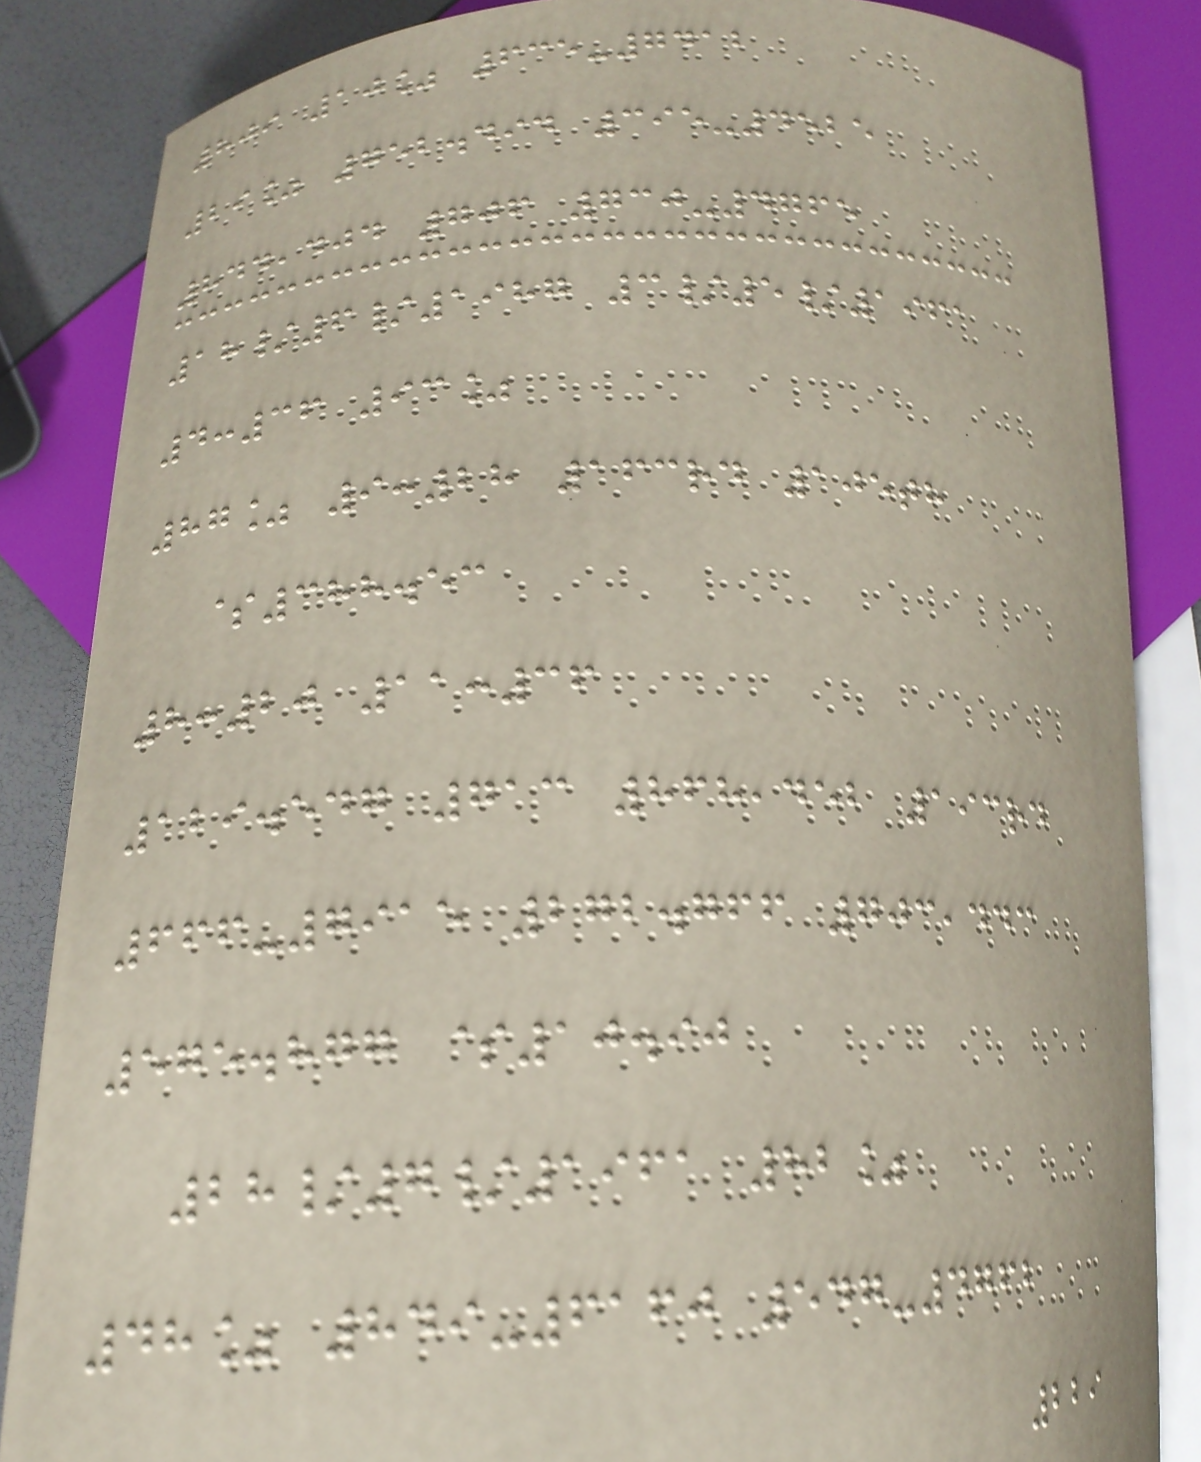809 10% 635-7412
29% 752.494 395-4525
844,404 706 730-4765
18/6/1987 3/5/1961
4:36 93%
87% 9:28 163rd 105th
$388.53
8:20 11:36
129.547 713 868,452 193rd
666-7915 272.766 703,443
575.877 $10.90
28/7/1961 82%
48% 849-6160 547-4762
229
